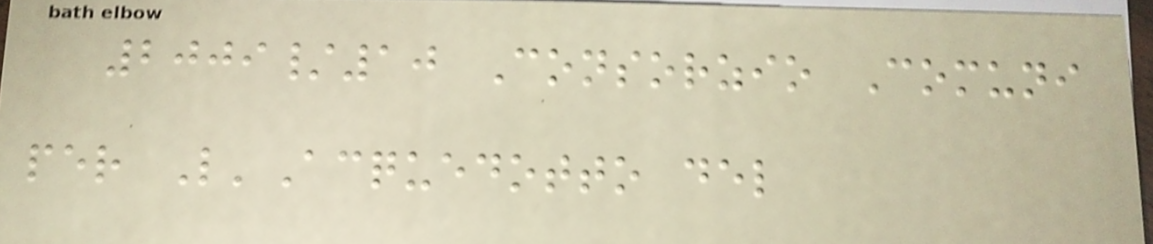2009/10 Consorzio Comuni
per L'Acquedotto del
